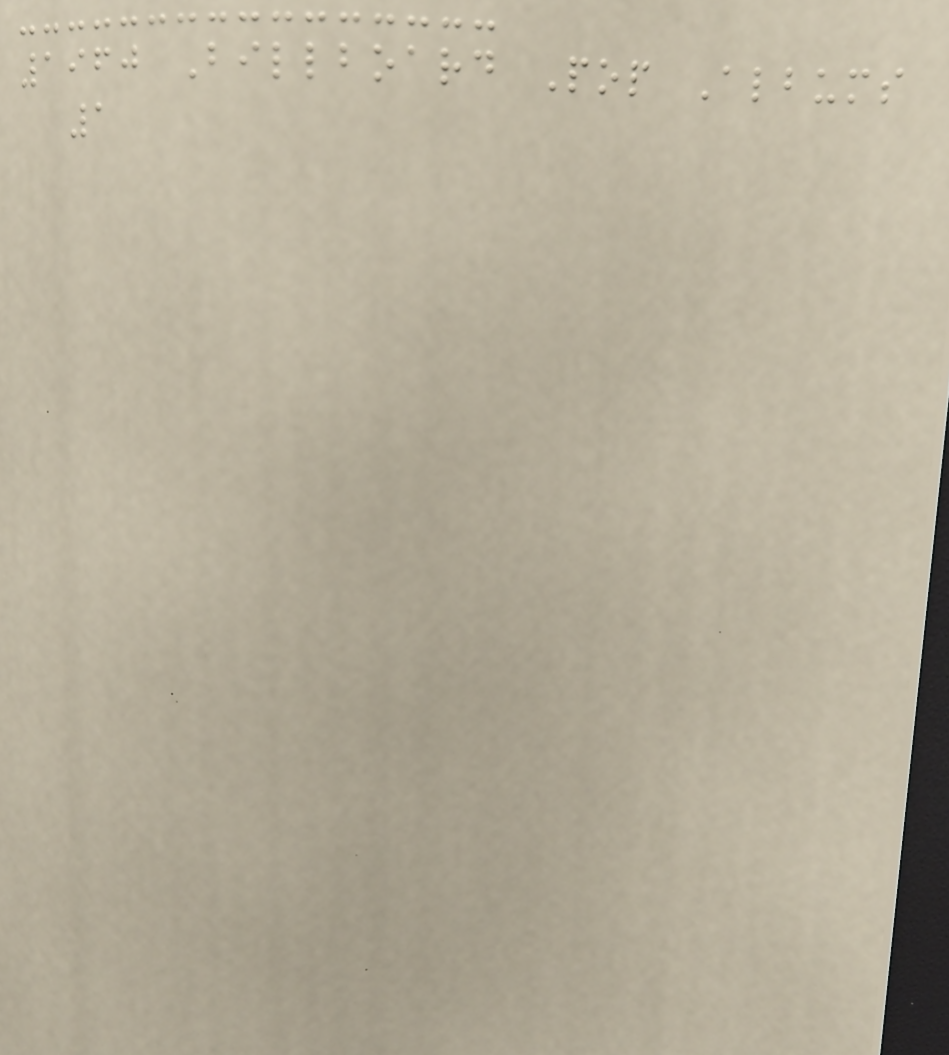1960 Billboard Pop Albums
1
